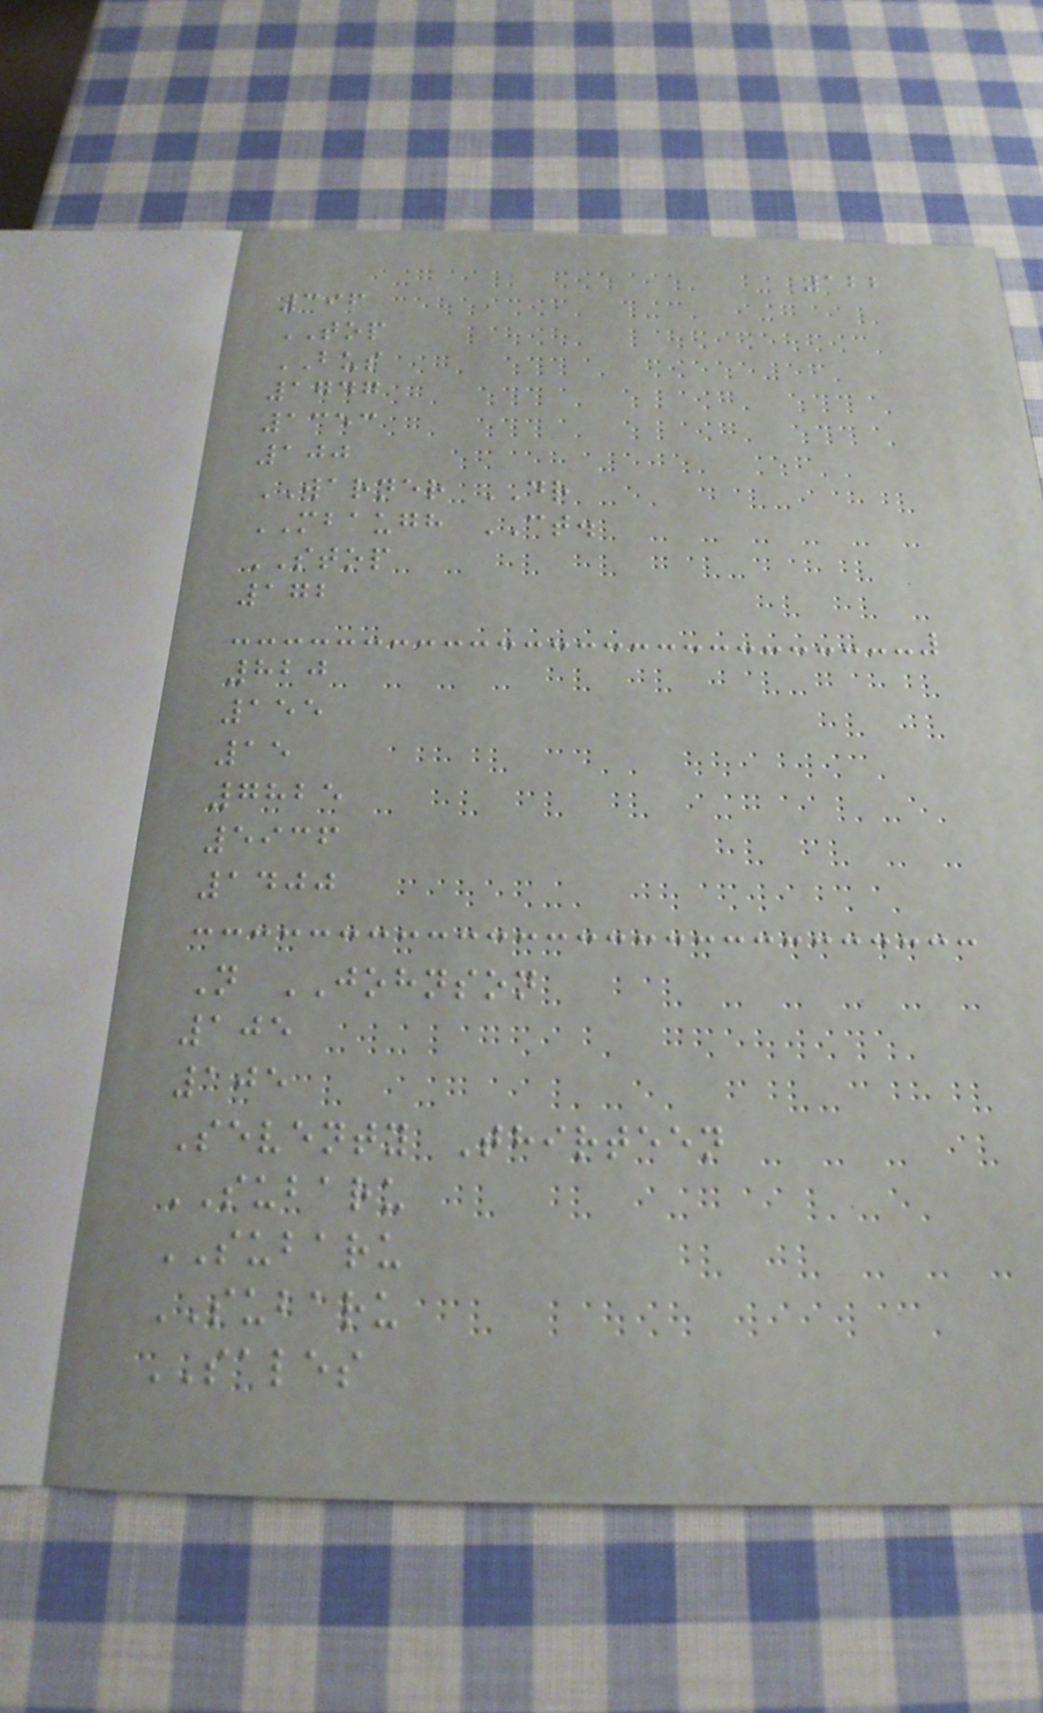122
396
TOP
BUS
1747
1353
100
WARNER DR
MBAUGH CT.
STOP
172
820
155
15
7825
5936
1400
N JOHNSON
105
105
Seventy Thirteen
SUBARU
SUBARU
SUBARU
SALES
